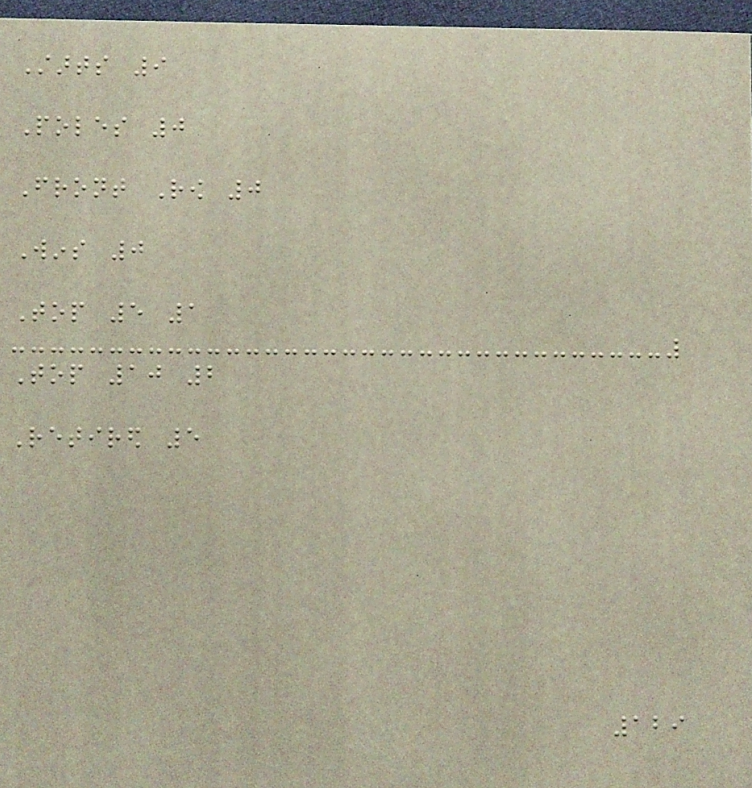Starts 9
Poles 0
Front Row 0
Wins 0
Top 5 1
Top 10 2
Retired 5
129
